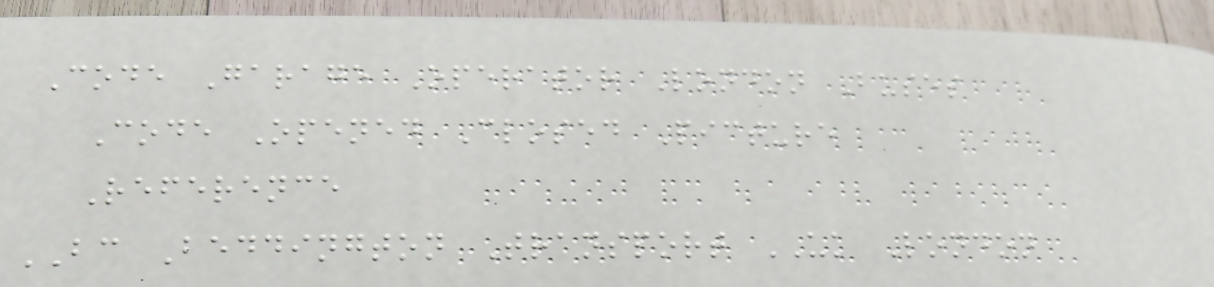Code Garage Operator London Buses
Code Opened Closed Picture
Reference
BC Beddington Transport UK London
